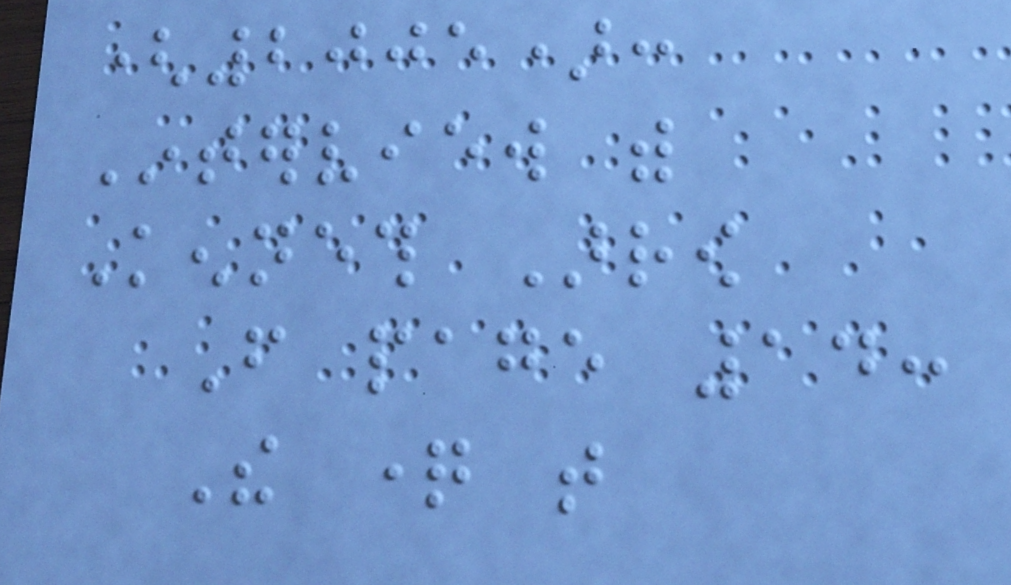(2005):
Interview with
Kenneth Arrow
From page 14:
The question that
